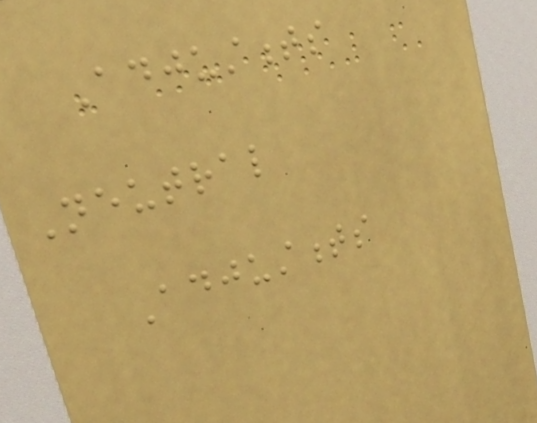Adjustments
Neutral
Adjustments
